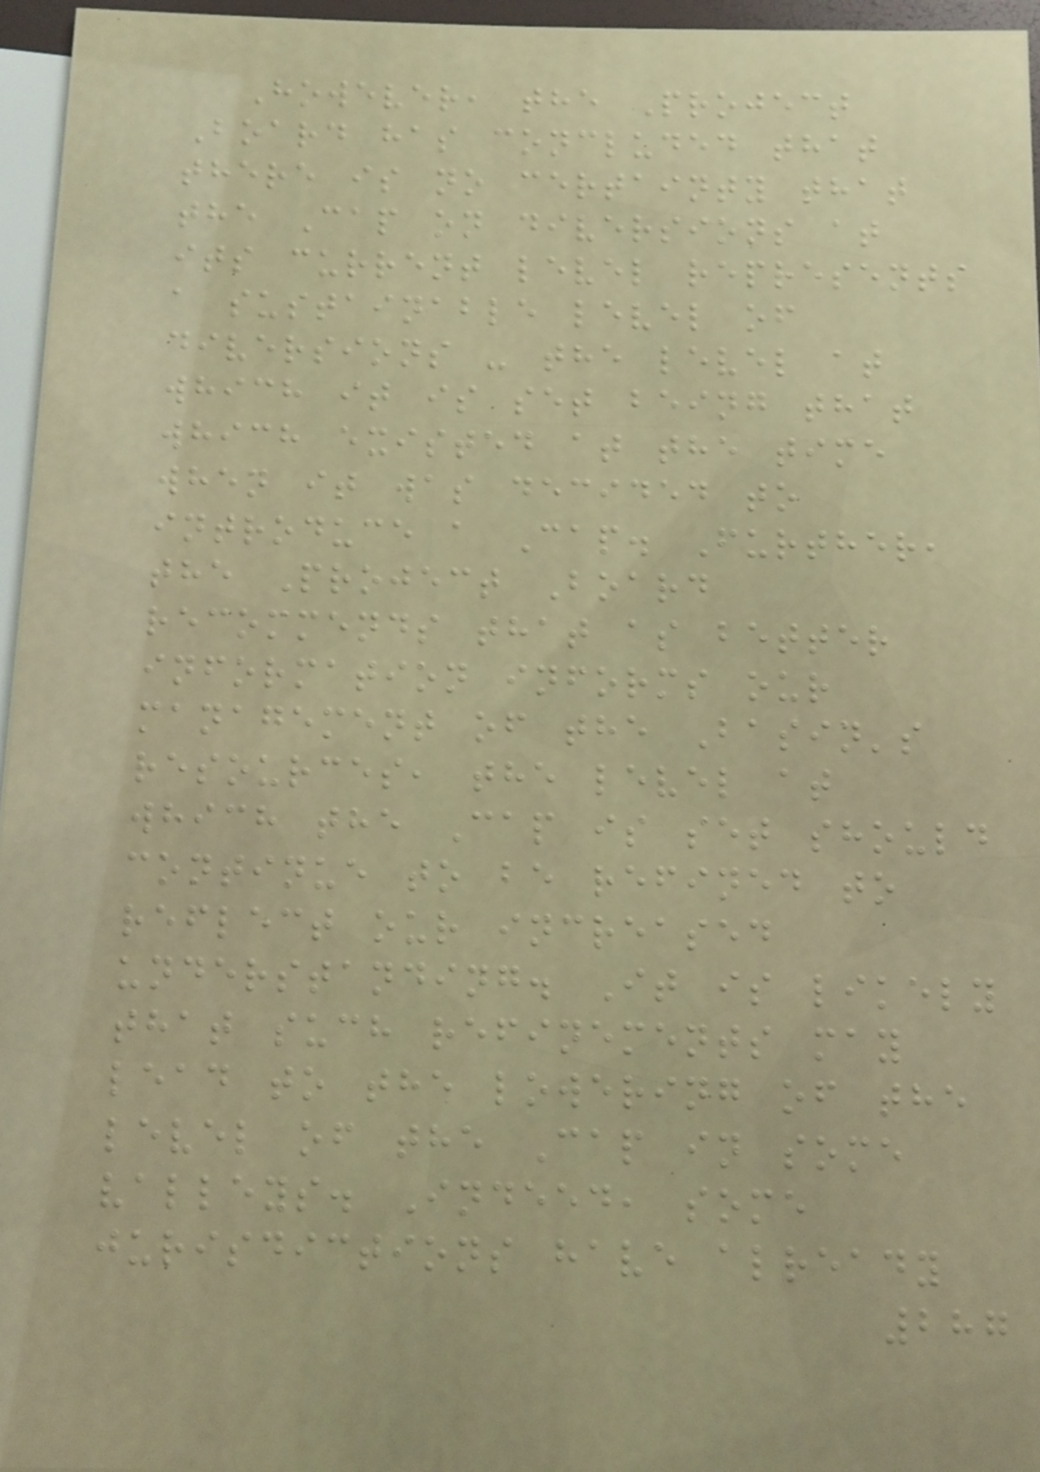However, the Project
Board has concluded that
there is no certainty that
the Cap on diversions at
its current level represents
a sustainable level of
diversions - the level at
which it is set being that
which existed at the time
when it was decided to
introduce a Cap. Further,
the Project Board
recommends that as better
information informs our
management of the Basin's
resources, the level at
which the Cap is set should
continue to be refined to
reflect our increased
understanding. It is likely
that such refinements may
lead to the lowering of the
level of the Cap in some
valleys. Indeed, some
jurisdictions have already
287
